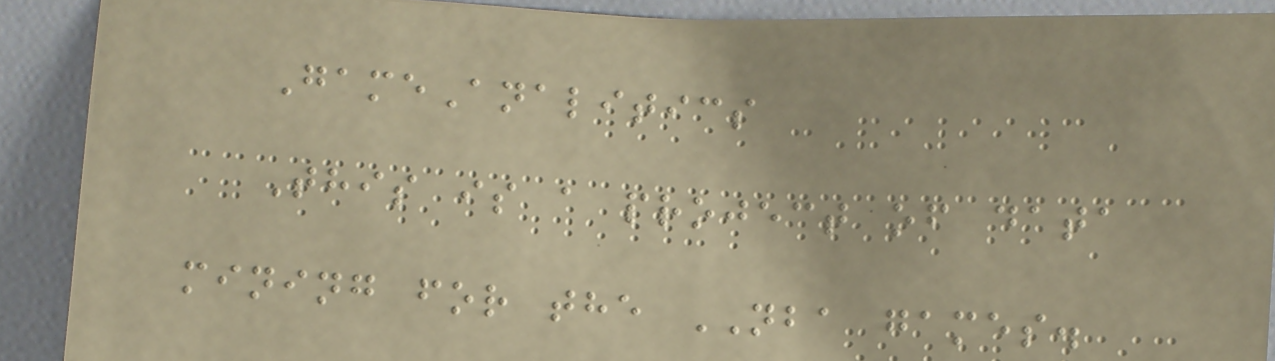GameAnalitics
This is a project of data
mining for the NBA games.
